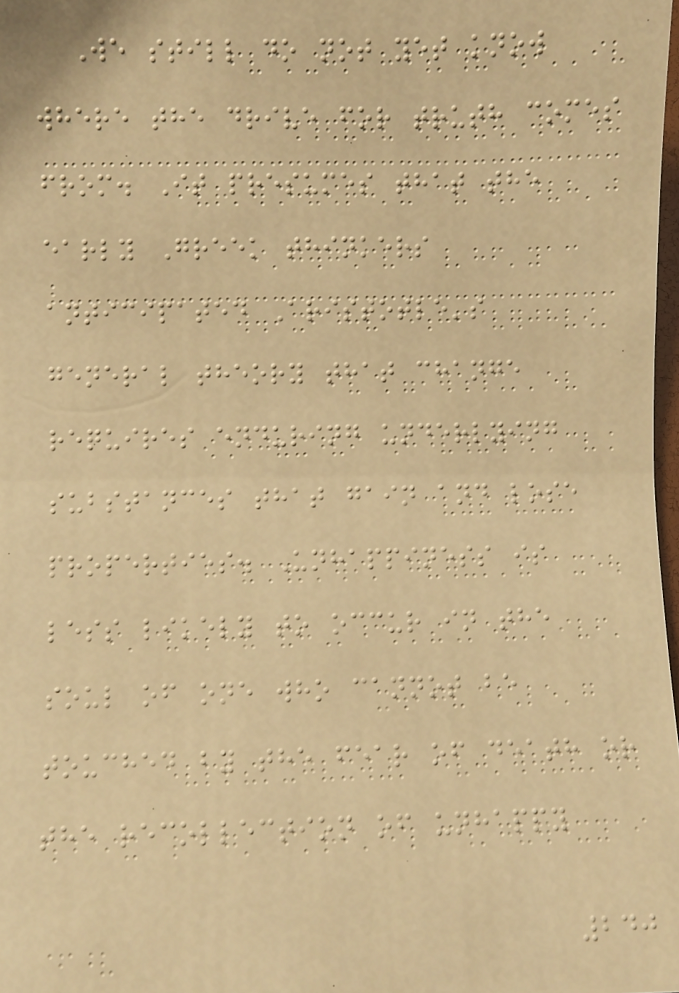We still do not yet know
where the drive for truth comes
from. It presumes that the
early Greek thinkers
anticipated Aristotle's
general theory that change
requires enduring underlying
substances that gain and lose
properties. Unhappiness is
less likely to occur in the
soul of one who cannot be
touched by the fear of death or
the recollection of unhappy
240
